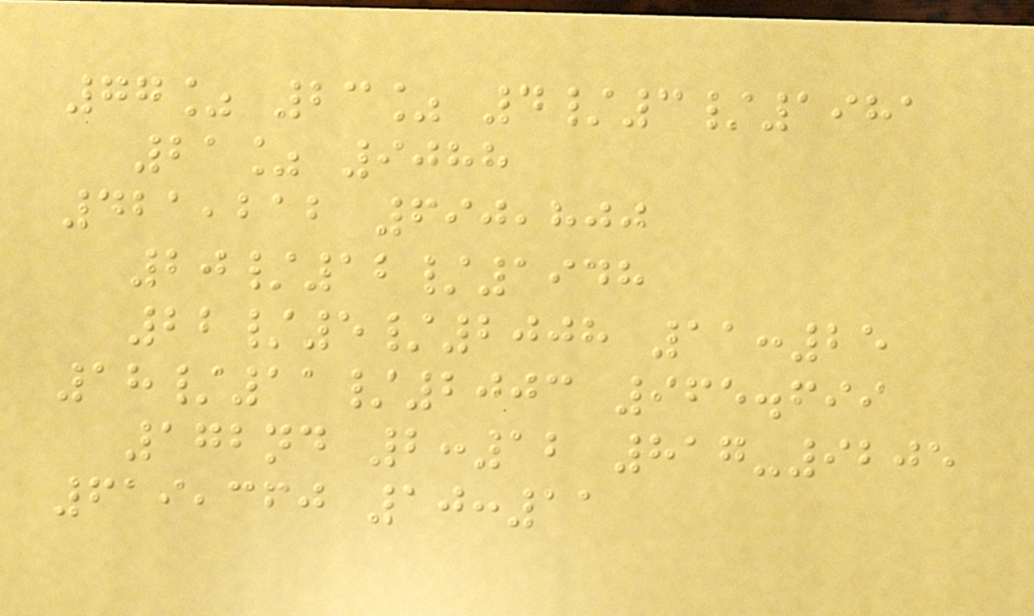77% 23% 4/3/1981
21% 9088
421,212 690,800
20/12/1948
22/5/2008 11:25
18/11/2003 965.699
172nd 2:12 817-9205
619,360 10:11
